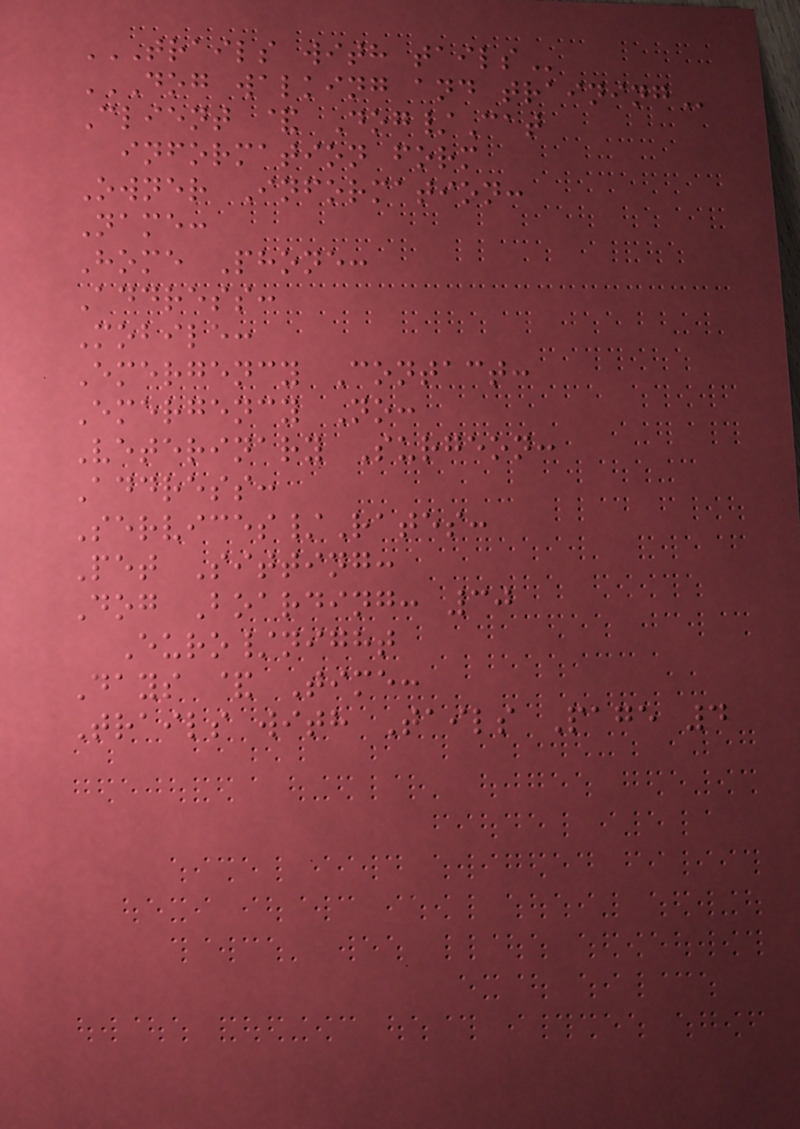TRAILS WITH TAILS
DOG WALKING AND TRAINING
Client & Dog/Cat
information form
Owner Information:
Name:
Home Phone:
Address:
Mobile:
Emergency Contact:
Emergency No:
Veterinary Surgeon:
Address:
Services/Rates:
Pet Sitting:
Dog Boarding: 30
Euro/night
Days & Time:
Trails with Tails Page 4
